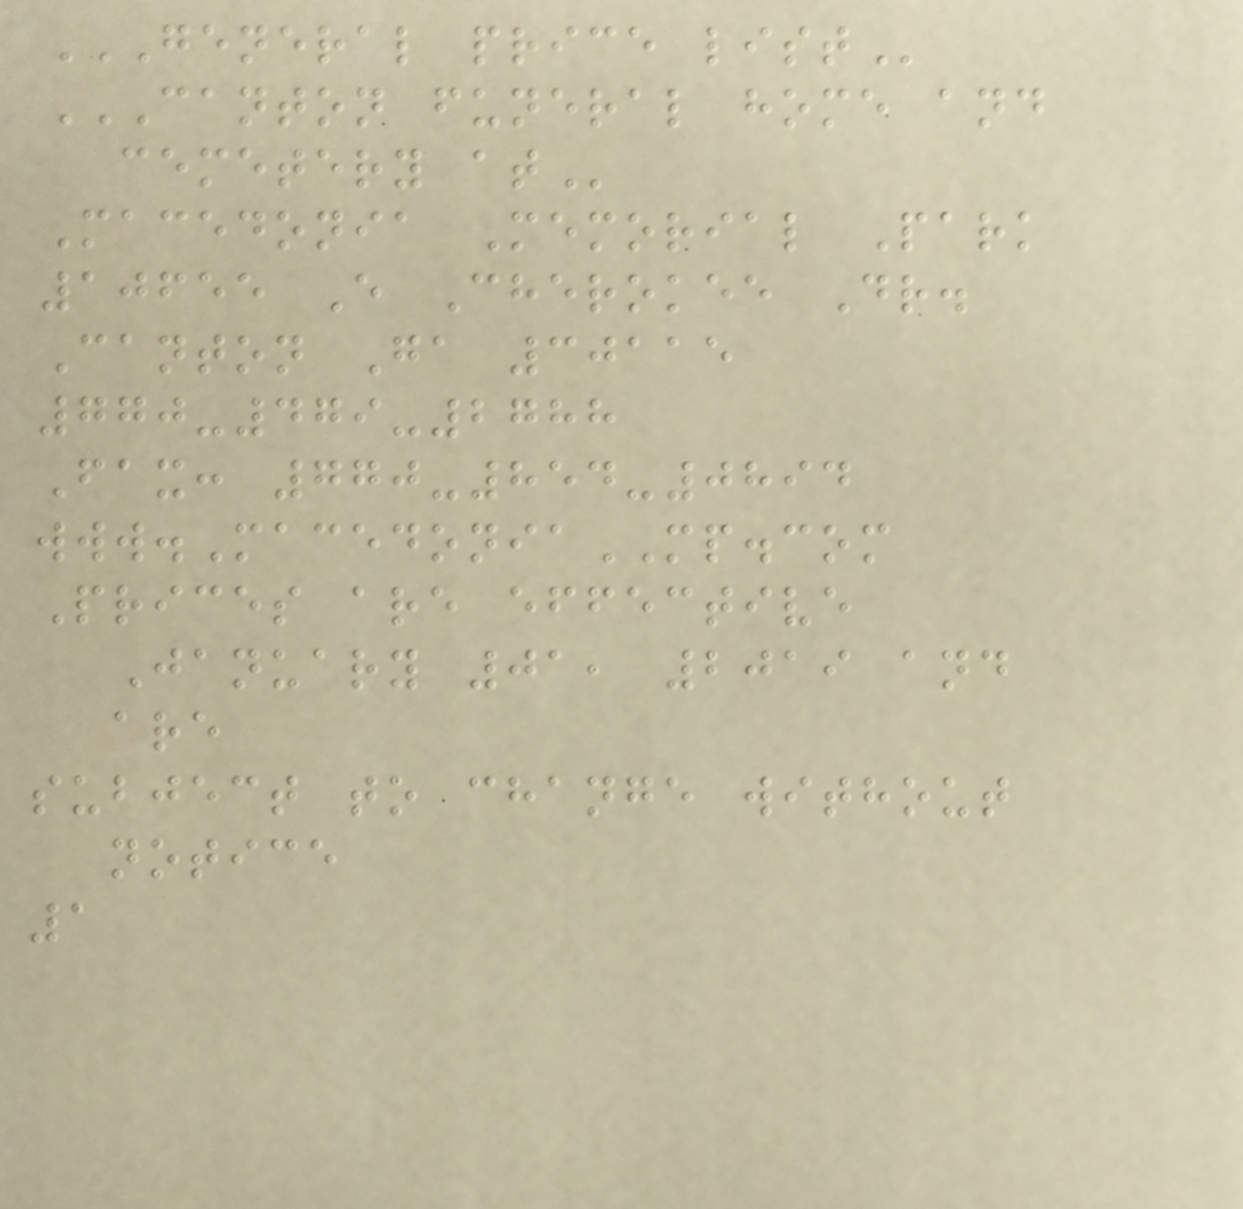GENERAL PRICE LIST
CANTON FUNERAL HOME AND
CEMETERY AT
Macedonia Memorial Park
10655 E Cherokee Dr.
Canton Ga 30115
770-479-2788
Fax: 770-854-0894
www.MacedoniaMP.com
Prices are effective
January 01, 2019 and
are
subject to change without
notice
1
